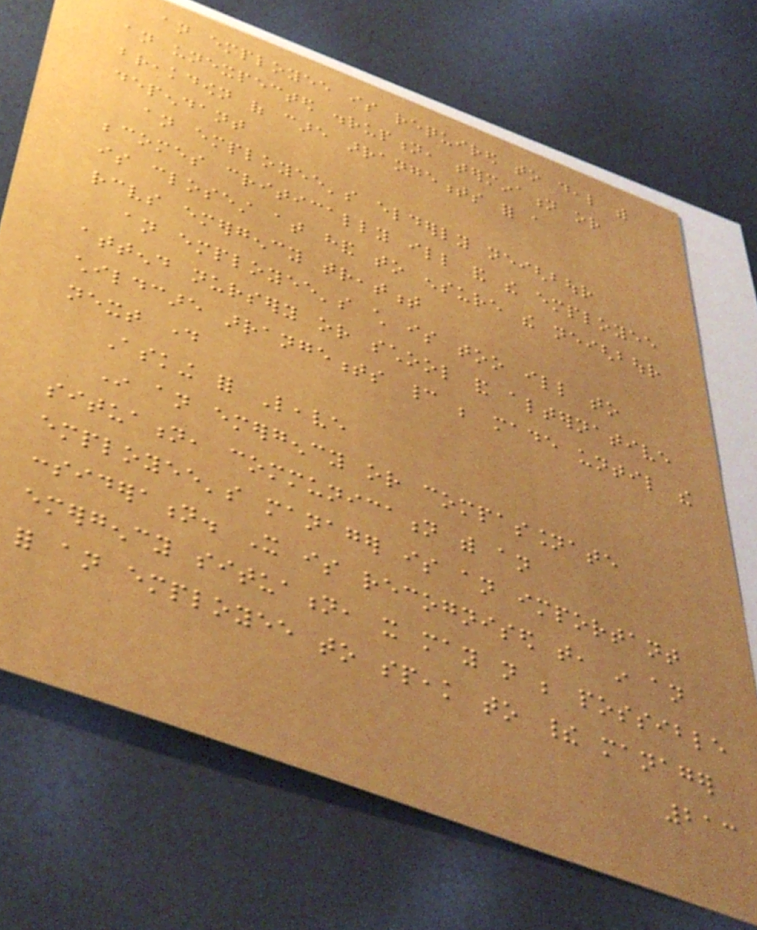an employee is required to deal with
an unexpected disruption, termination or
breakdown of care arrangements for a
dependant
an employee's elderly neighbour
becomes critically ill and the employee
is closest at hand to ensure the neighbour
receives emergency treatment
an employee's child is too ill to
attend nursery or school and alternative
childcare arrangements cannot be made until the
next day
Asking for Leave
In an emergency or compassionate
situation, communication with an
employee's manager is an important
consideration. It is recognised that, in an
emergency situation, it may not be possible
for an employee to speak to their manager
213
